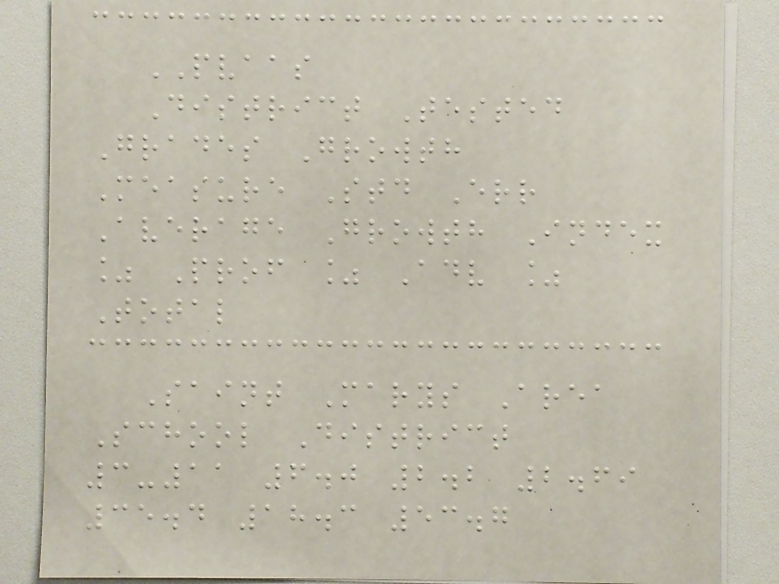PVAAS
District Tested
Grades Growth
Measure Std Err
Average Growth Index
% Prof % Adv %
Total
Saint Marys Area
School District
3-11 6.0 2.2 2.69
35.4 18.3 53.7
